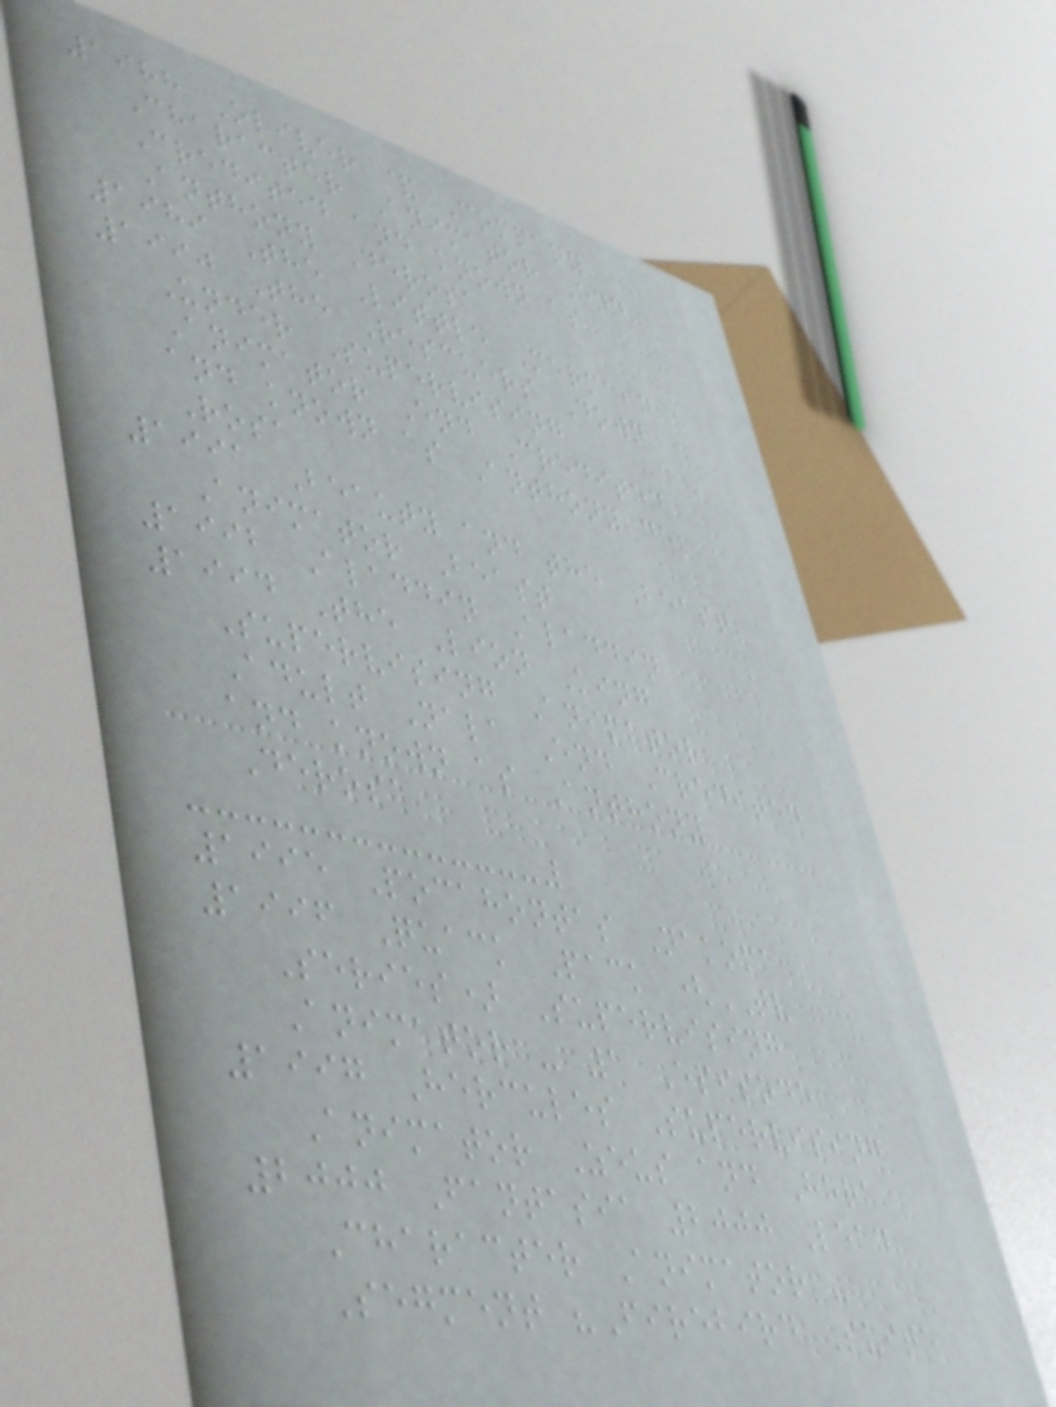1988 Oliver & Company
Character Animator End
Credited and known as
Anthony Derosa
1989 The Little Mermaid
1990 The Rescuers Down
Under Supervising
Animator End Credited
and known as Anthony de
Rosa
1991 Beauty and the Beast
Animator Beast
1992 Aladdin Aladdin
1994 The Lion King
Supervising Animator
Adult Nala End Credited
and known as Anthony
Derosa
1995 Pocahontas Nakoma
1996 Quack Pack (TV
Series) Supervising
Animator - 1 Episode
1997 Hercules Supervising
Animator Zeus and Hera
2000 Fantasia 2000 Lead
Character Animator -
Segment "Firebird Suite
